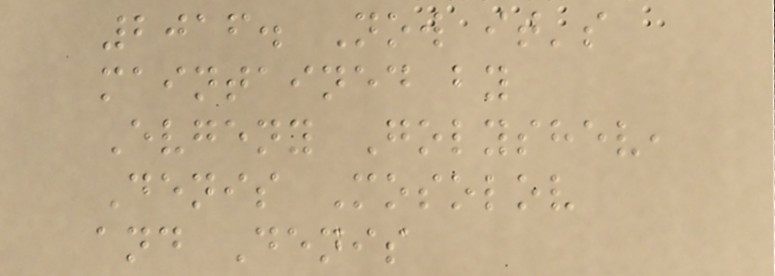2016. Now it's
maintained by
Evgeny Golyshev,
Denis Mosolov
and Denis
